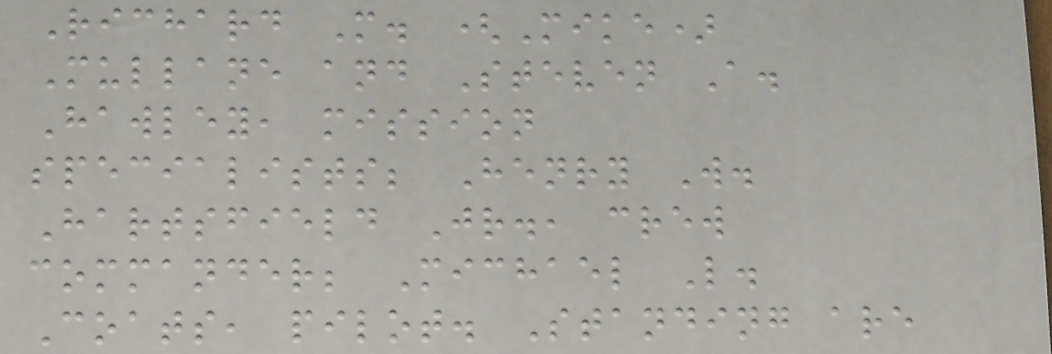Richard M. (Mike)
Mullane and Steven A.
Hawley, mission
specialists; Henry W.
Hartsfield Jr., crew
commander; Michael L.
Coats, pilot. Standing are
